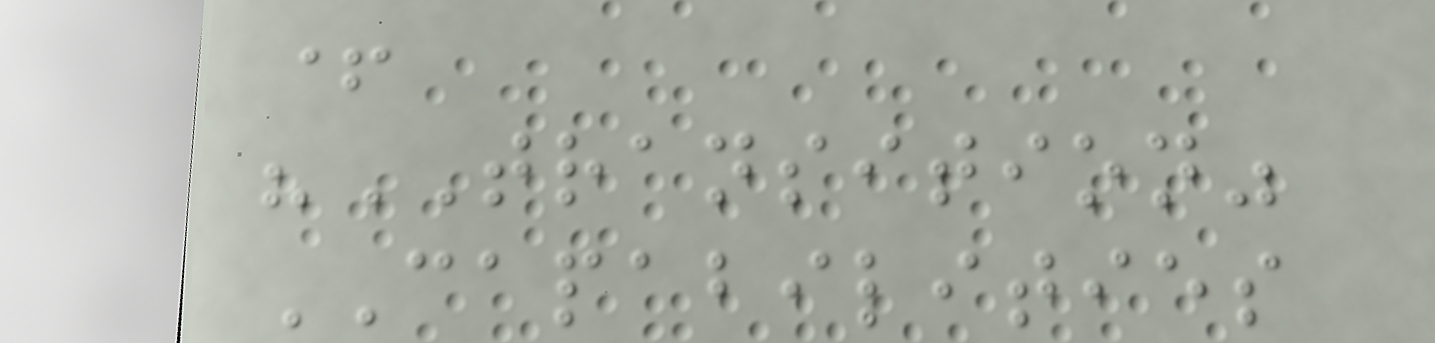+
"TRANSITION"
CAPABILITIES
